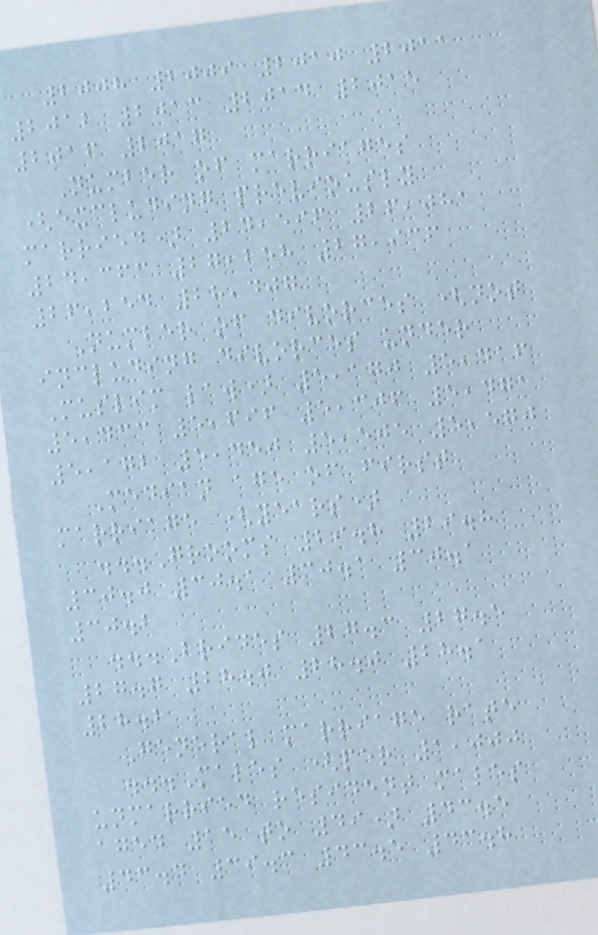2008 2009 2010 2011
2012 2013 2014 2015
2016 2017
Number of marriages
(excluding previously
married) 24,596 26,081
24,363 27,258 27,936
26,254 28,407
Number of divorces (not
including divorces under
Muslim law) 5,170 5,416
5,433 5,696 5,306 5,471
5,172 5,450 5,505 5,570
Median age of first
marriage (years)
...Grooms 29.8 29.8
30.0 30.1 30.1 30.1
30.2
...Brides 27.3 27.5
27.7 28.0 28.0 28.1
28.2
General marriage rate
...Males (per 1,000
unmarried resident males
aged 15 to 49) 43.5
43.4 39.3 43.5 43.8
